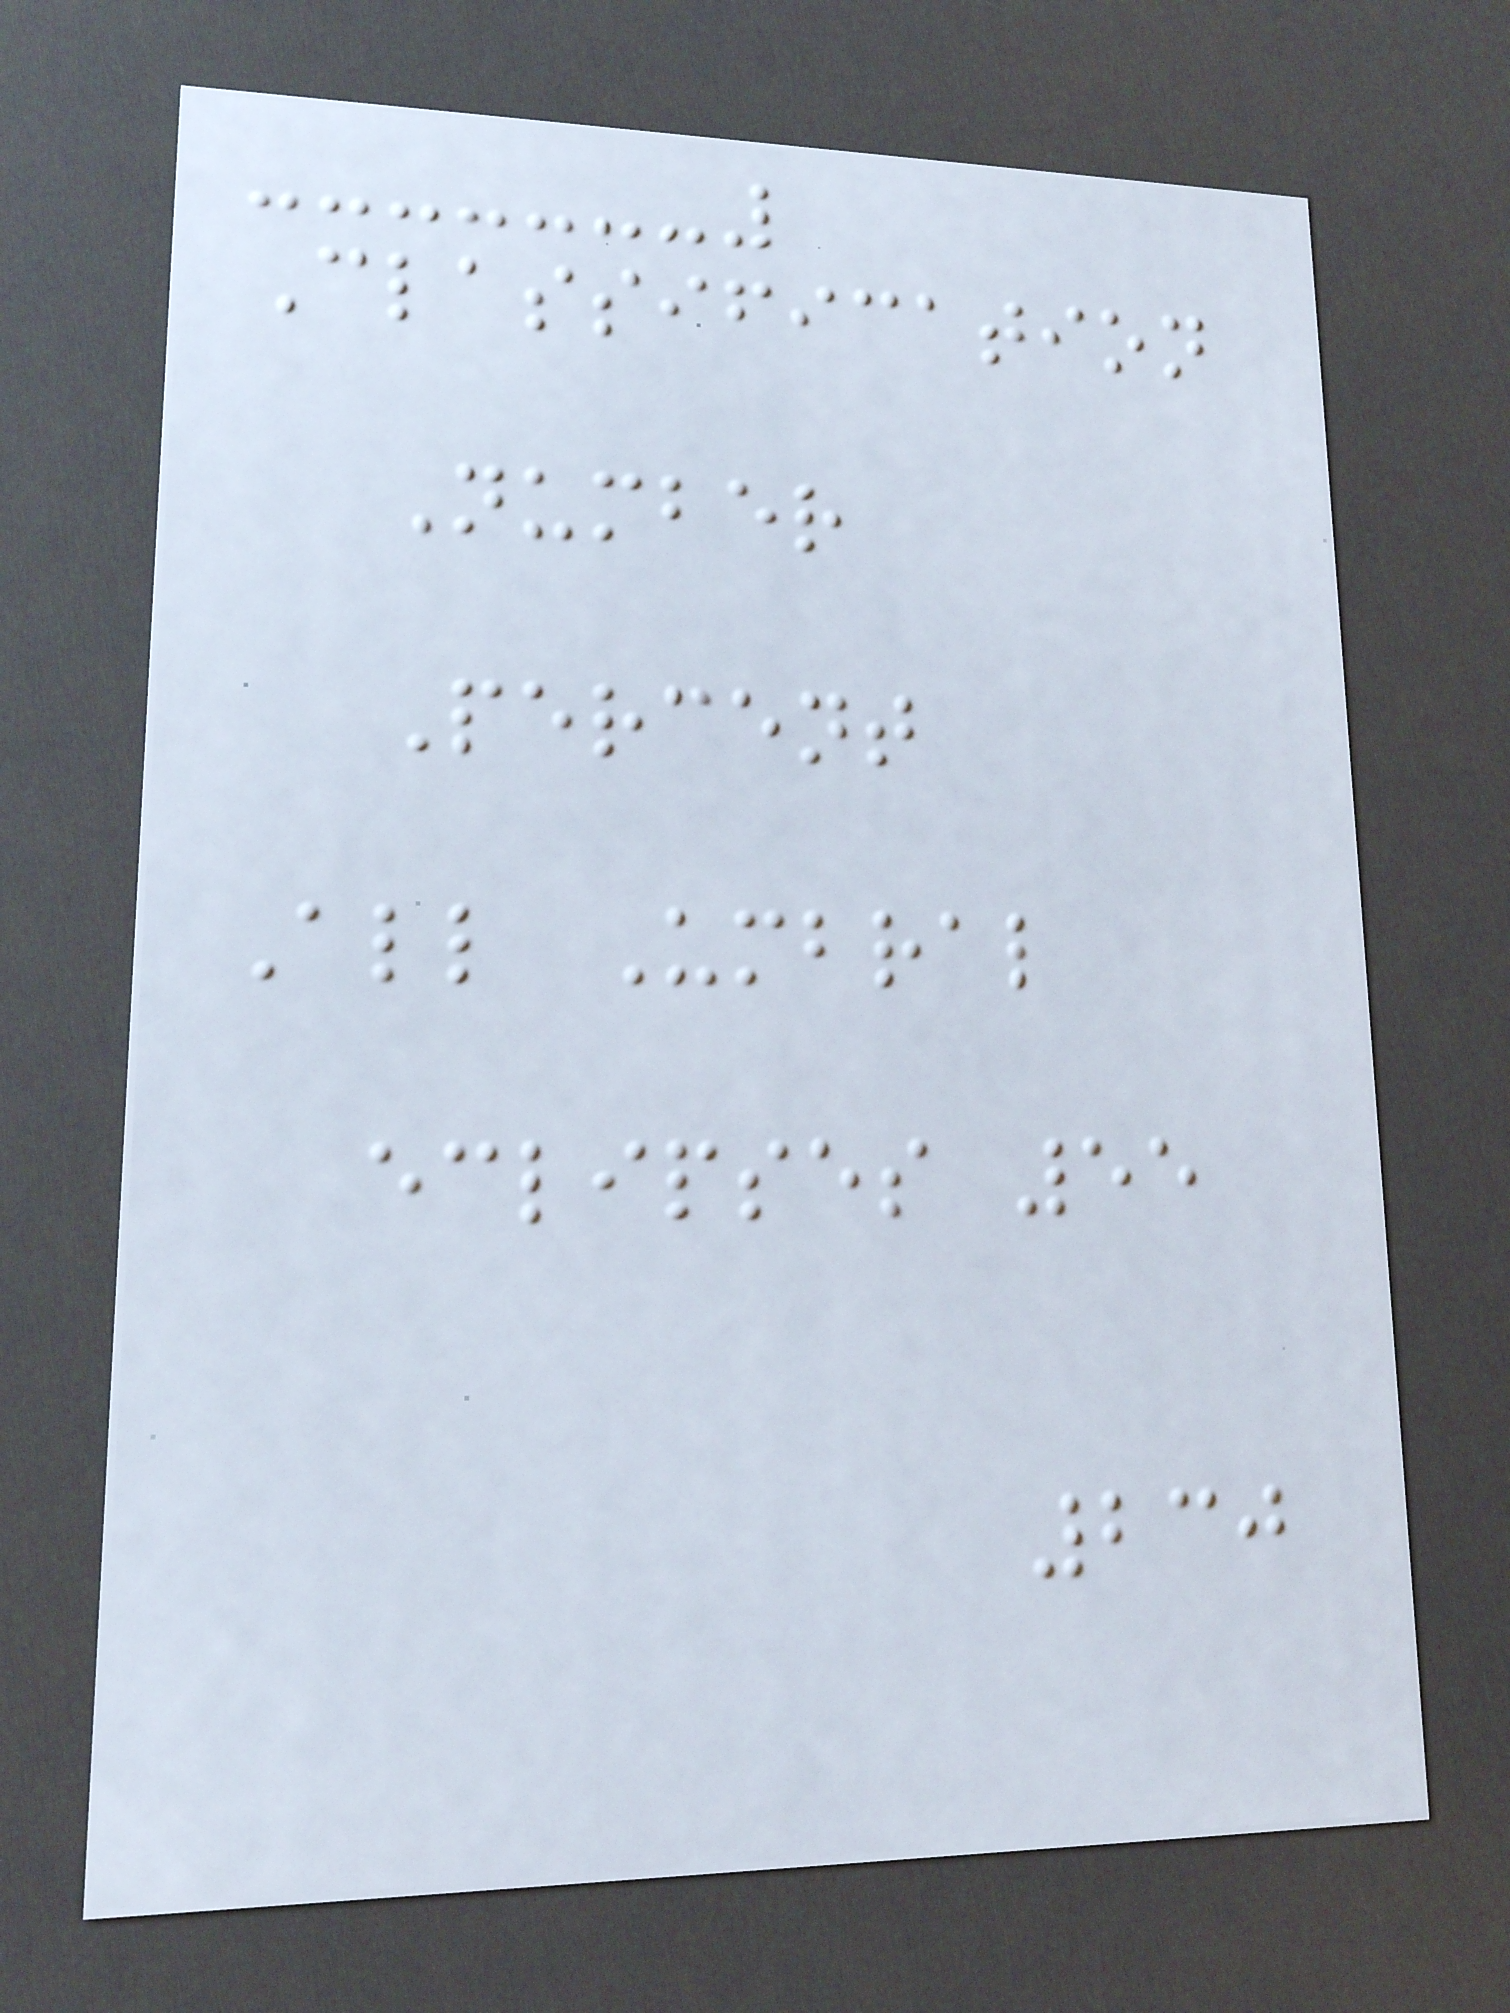Classification
Number
Percent
All Umbral
eclipses 55
230
